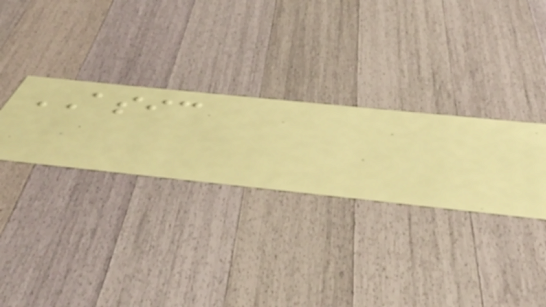ASIC
